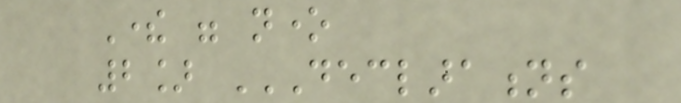There were none
2] DECLARATIONS
